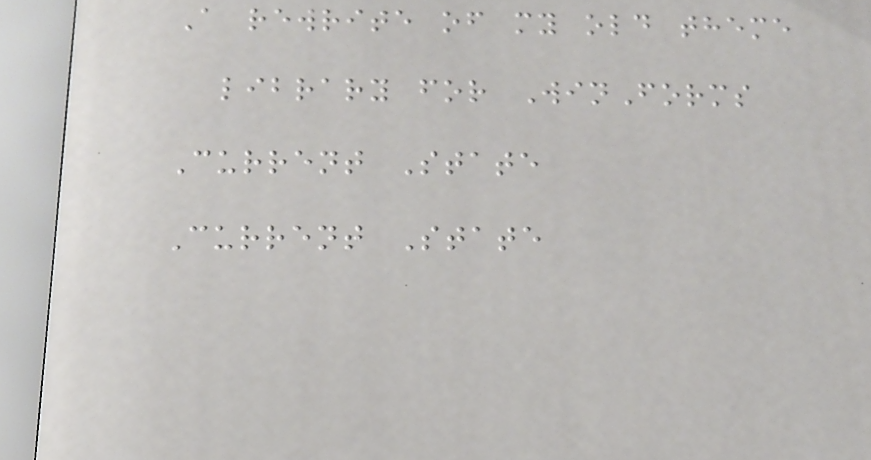A rewrite of my old theme
library for WinForms
Current State
Current State
